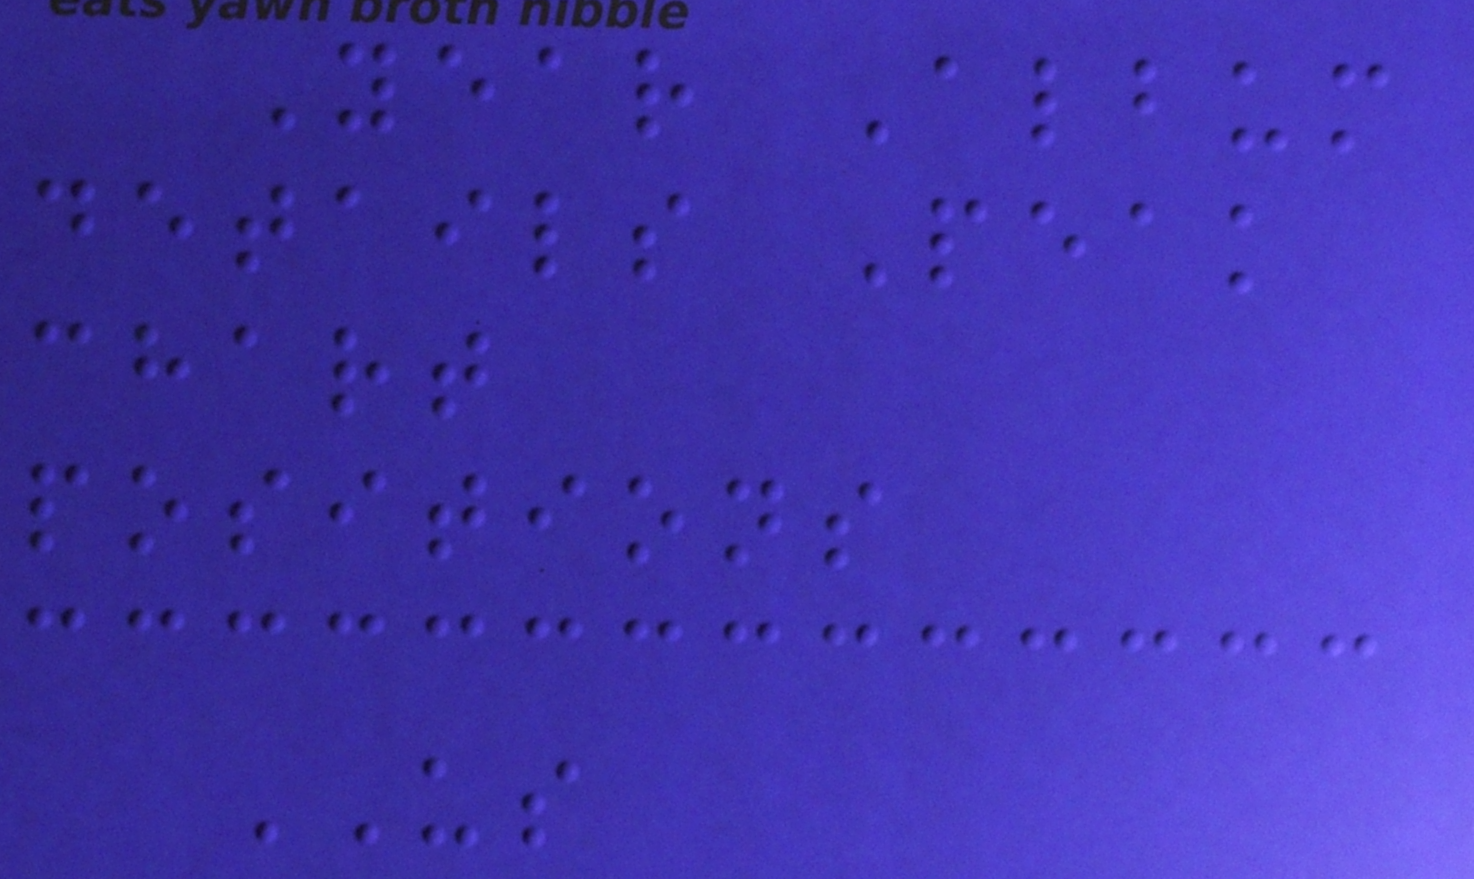Year Album
details Peak
chart
positions
US
